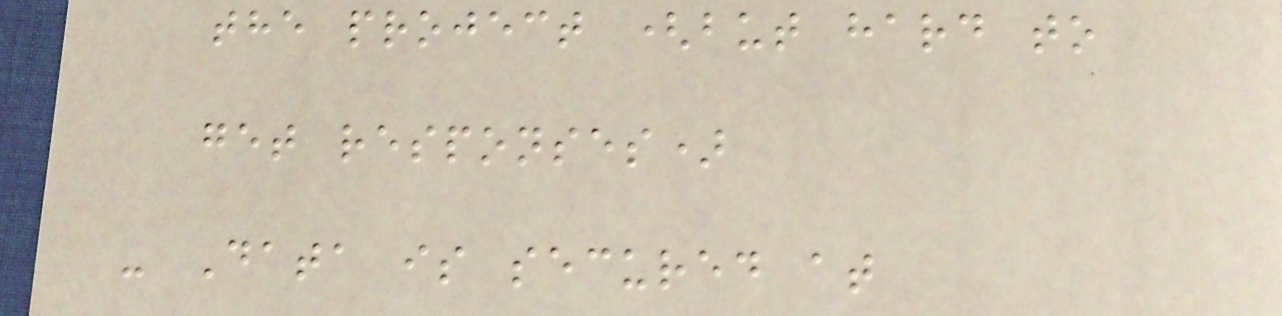the project (but hard to
get responses)
- Data is secured at
